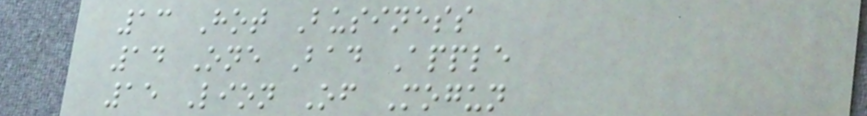13 Hot Business
14 One Bad Apple
15 Lion Of Mogun
